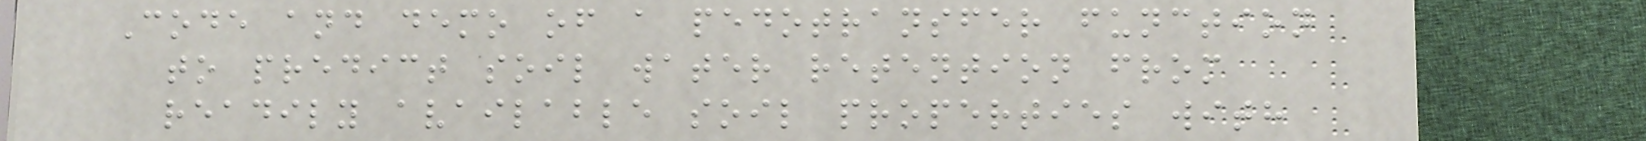Code and demo of a pedotransfer function
to predict soil water retention from
readily available soil properties with
